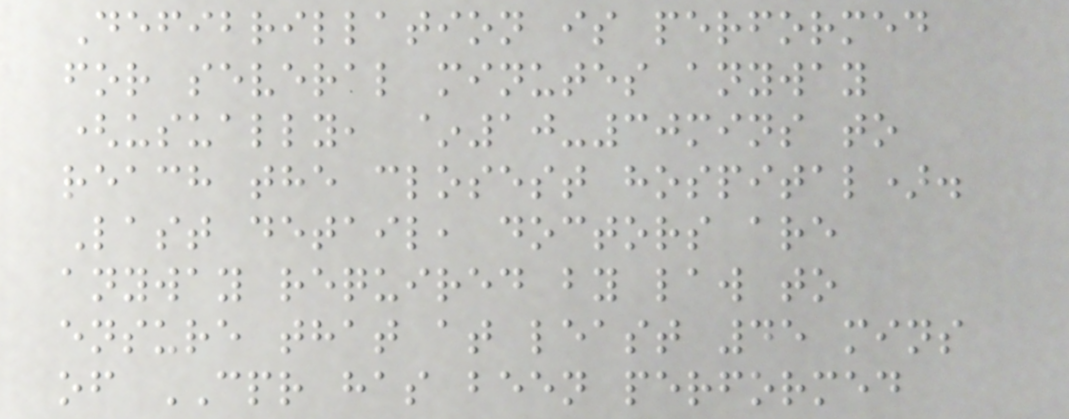Defibrillation is performed
for several minutes anyway
(usually, ~10-30mins to
reach the closest hospital).
Last detail, doctors are
anyway required by law to
ensure that at least 45 mins
of CPR has been performed
